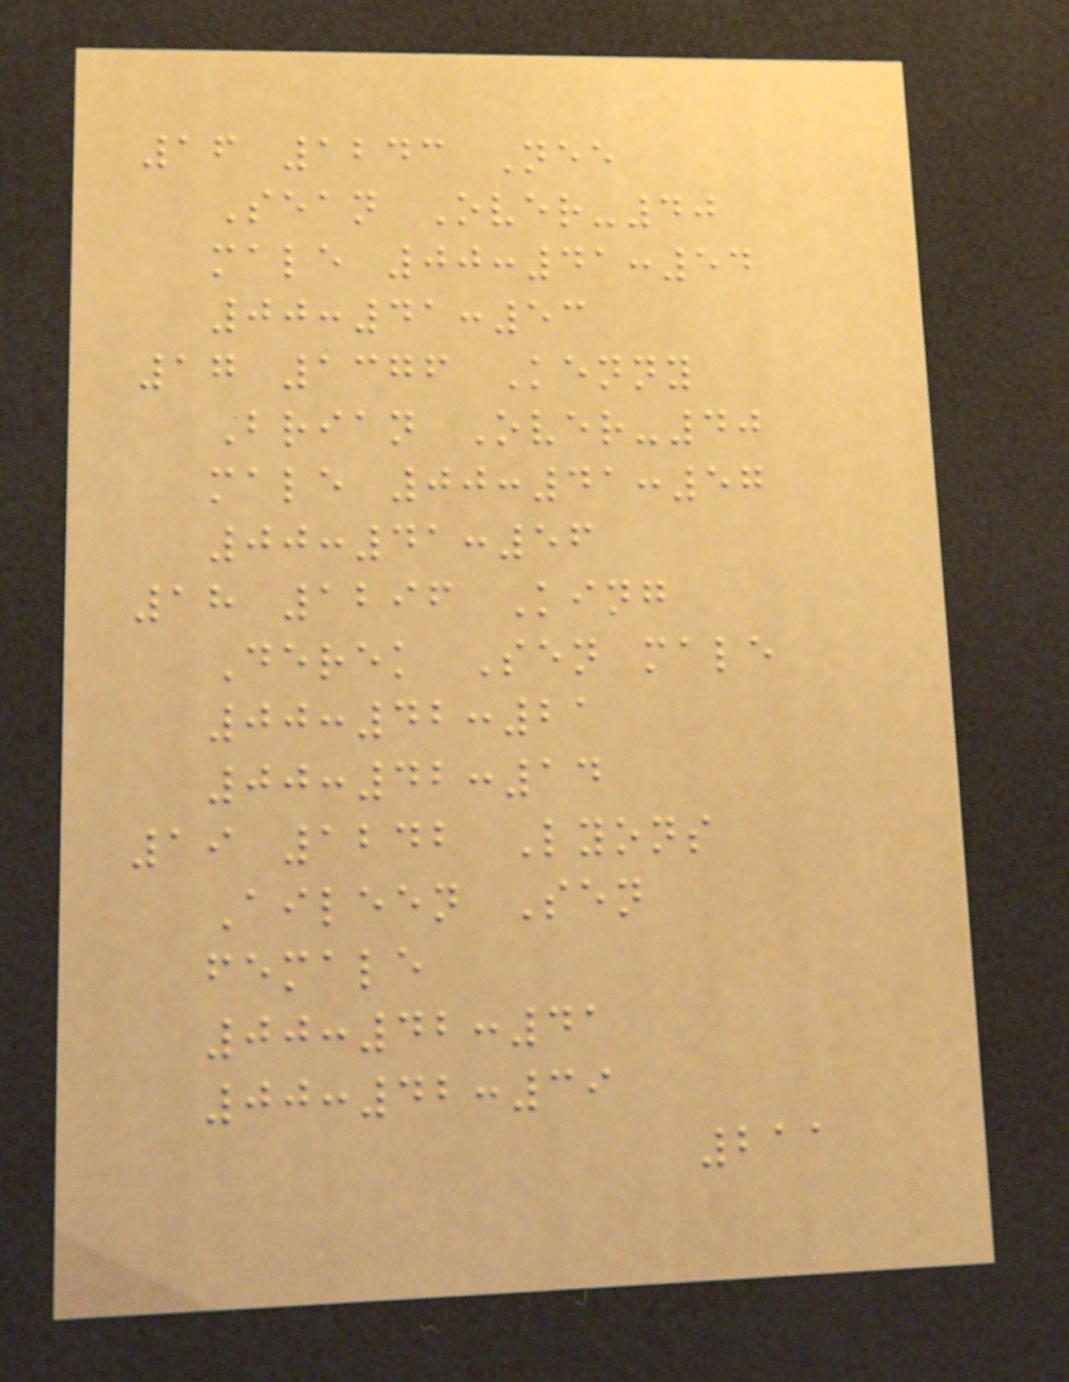16 1243 Nee
Sean Over-40
male 00:41:54
00:41:53
17 1376 Kenny
Brian Over-40
male 00:41:57
00:41:56
18 1296 King
Derek Sen male
00:42:21
00:42:14
19 1242 Lyons
Aileen Sen
female
00:42:41
00:42:39
211
